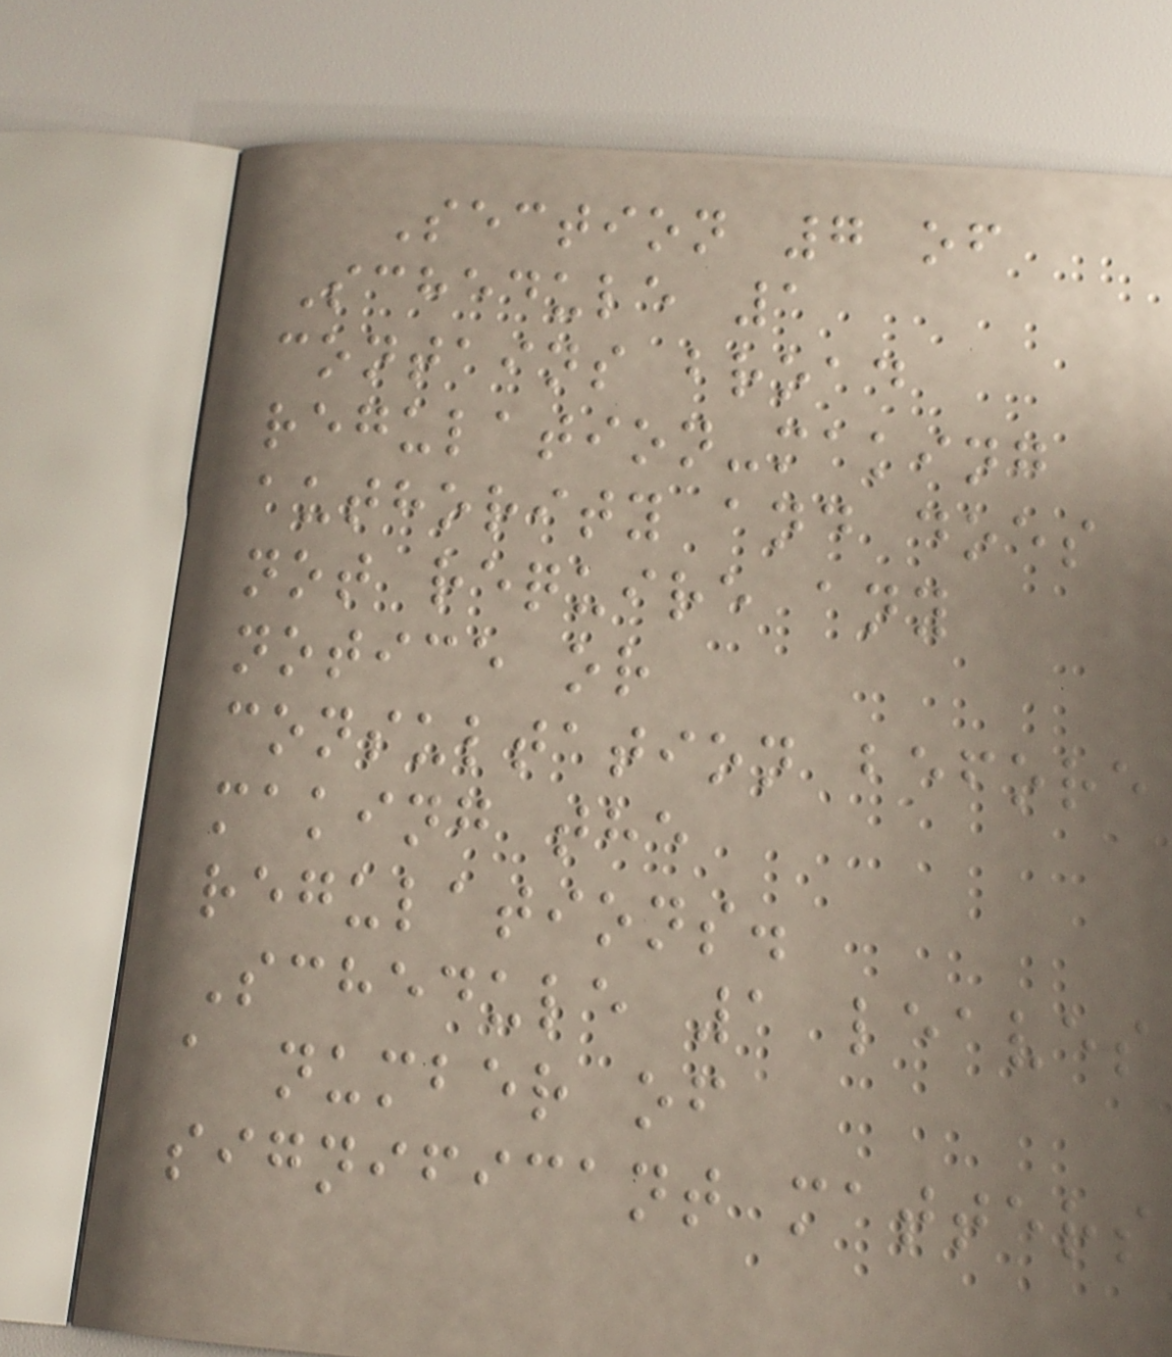Section 7 of
Schedule 1
contains broad
regulation-making
authority and does
not require any
notice or
consultation before
making the
regulations.
Schedule 1 leaves
a number of
significant matters
